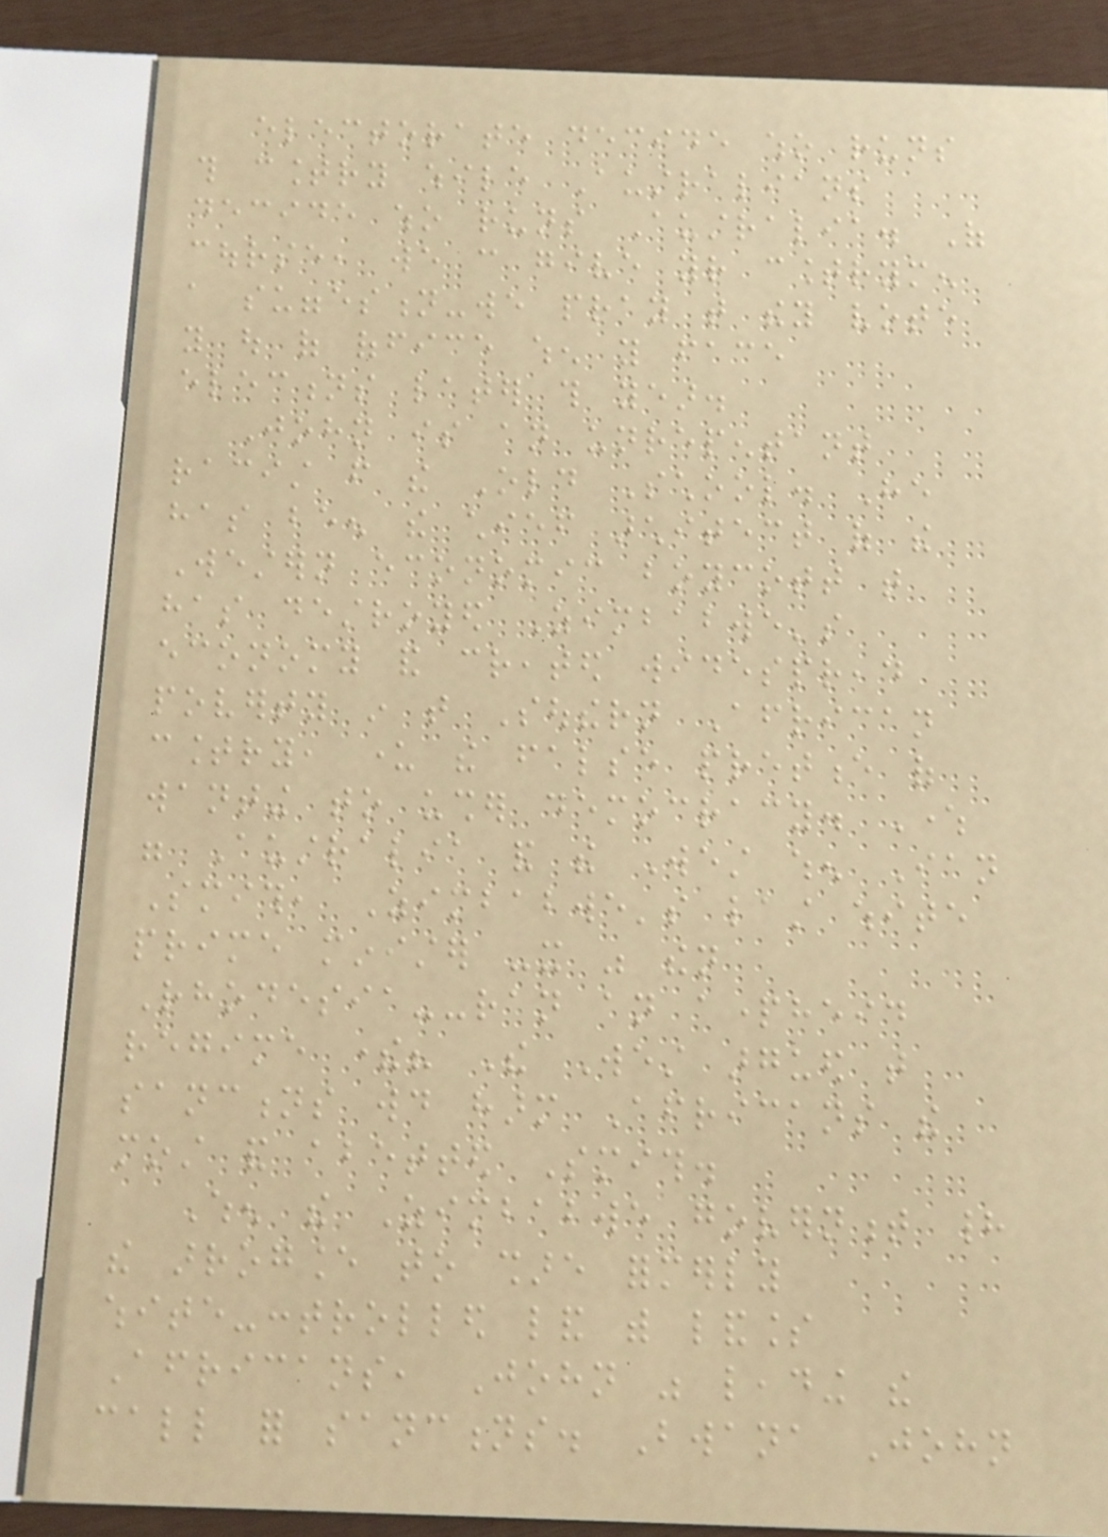electorate decide who runs
this country while Australians
decide who runs Australia. Of
course, we can give your countrymen
a suggestion-we pray that they vote
you out of office when you face
elections later this year.
John is an unrepentant
racist from the Old School. He
has been the chief architect of the
Western economic boycott that
has destroyed Zimbabwe's
economy and created widespread
poverty in that Southern African
country, under the false pretence of
wanting to usher democracy. Where
were Australia and the West when Ian
Smith, Zimbabwe's last white
prime minister -it was then
Rhodesia--ran an apartheid
regime there? The West argued that
sanctions would harm Africans the
most and abetted Smith.
When the Zimbabwe government had
the arrogance to share formerly
white-controlled land with landless
Africans, John was leading the
call for sanctions. Bwana John
